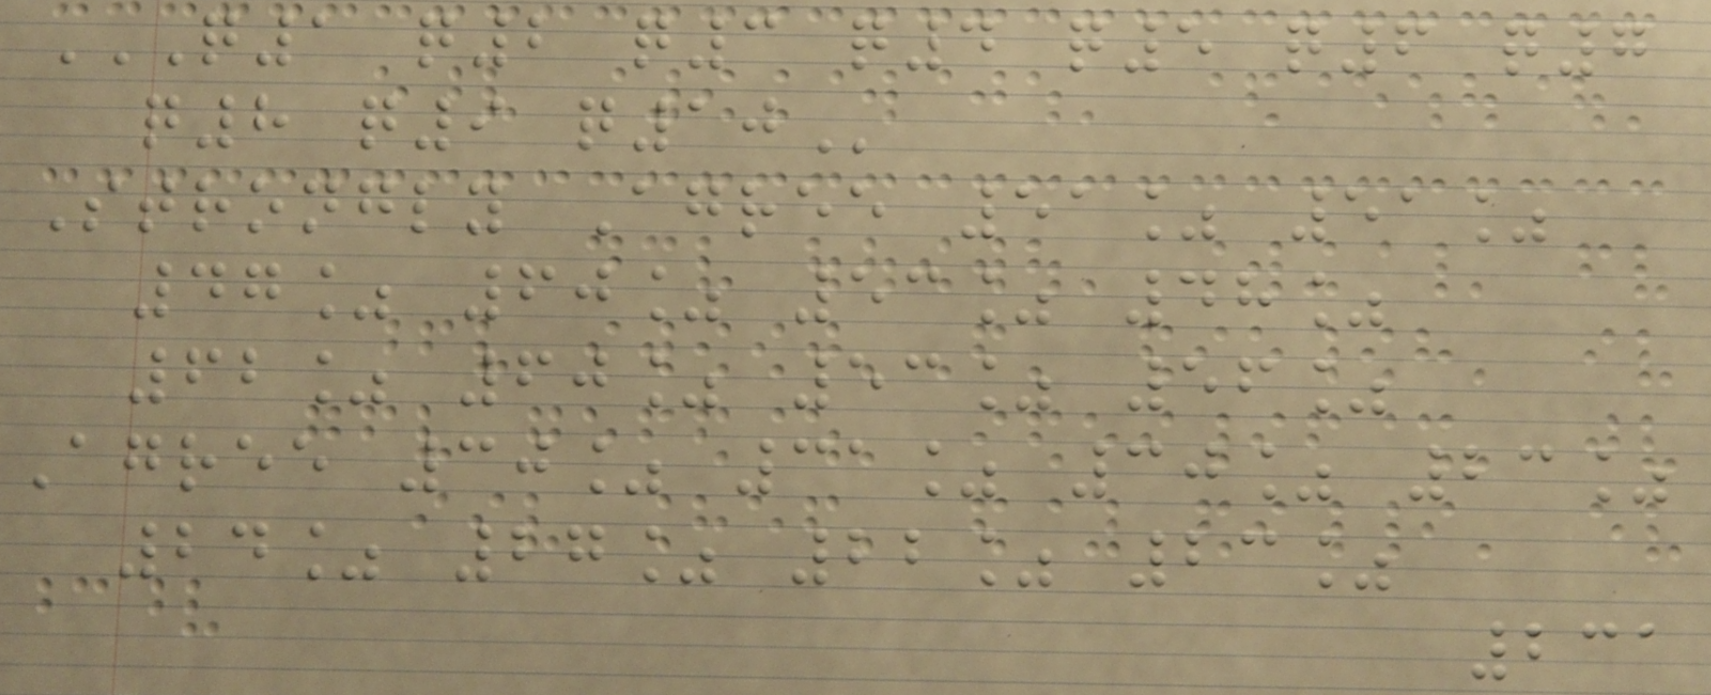Q1 Q2 Q3 Q4 Q5 Q6 Q7
Q8 Q9 Q10
Strongly Agree 51% 51%
47% 60% 53% 48%
62% 60% 53% 56%
Agree 30% 31% 30% 23%
24% 27% 22% 23%
231
